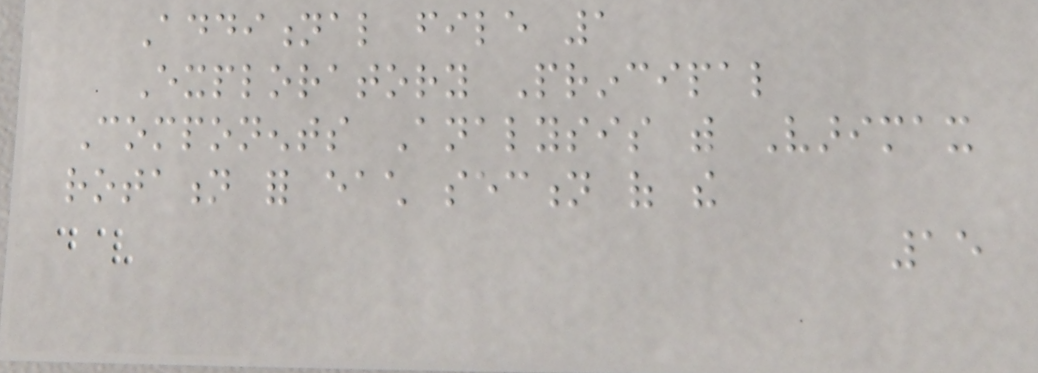Additional file 1
Exploratory Principal
Components Analysis with Varimax
rotation for each section of the
15
